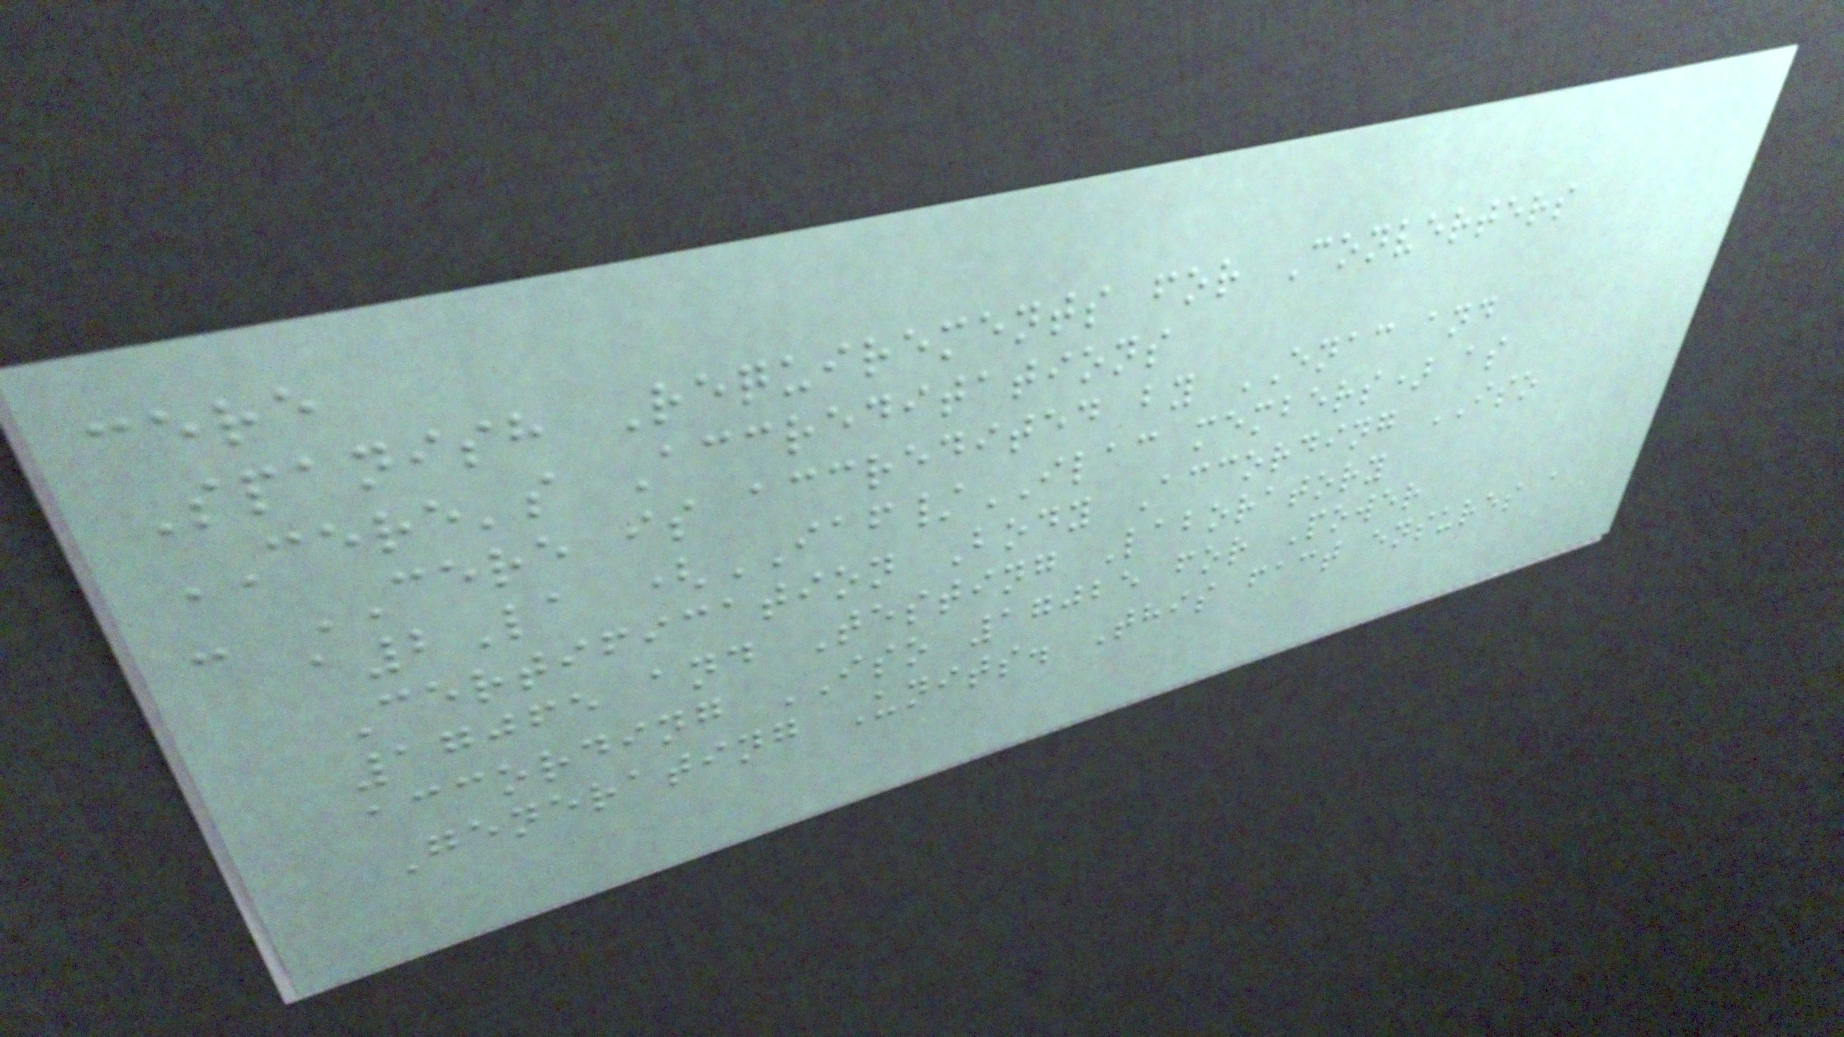cere
Spanish Requirements for Converters
CERE's Accreditations
- CERE is accredited by ENAC and
a2La (IAF/ILAC members) as
Certification Body According ISO
17065 and Testing Laboratory
according ISO 17025 for Power
Generating Units. This fact ensures a
